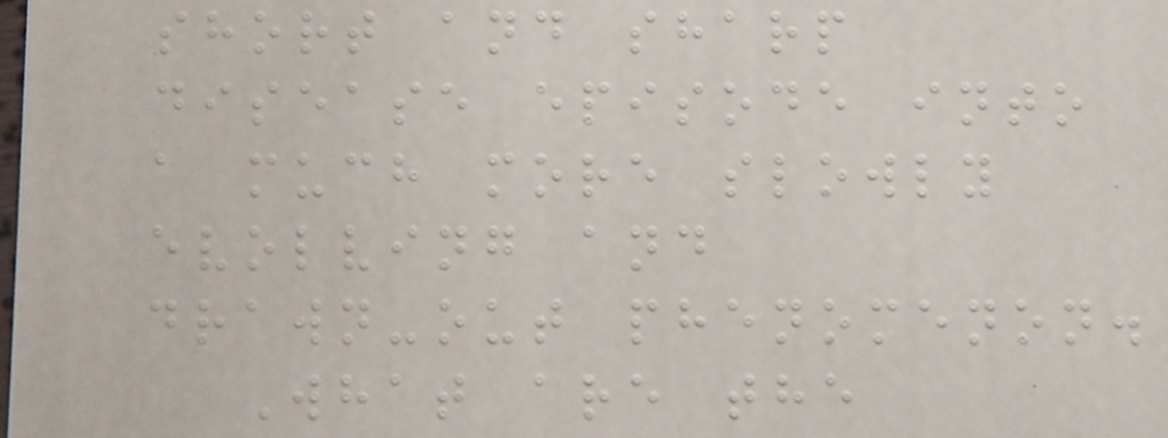short and sharp
disease episode into
a much more slowly
evolving and
drawn-out phenomenon.
What are the
